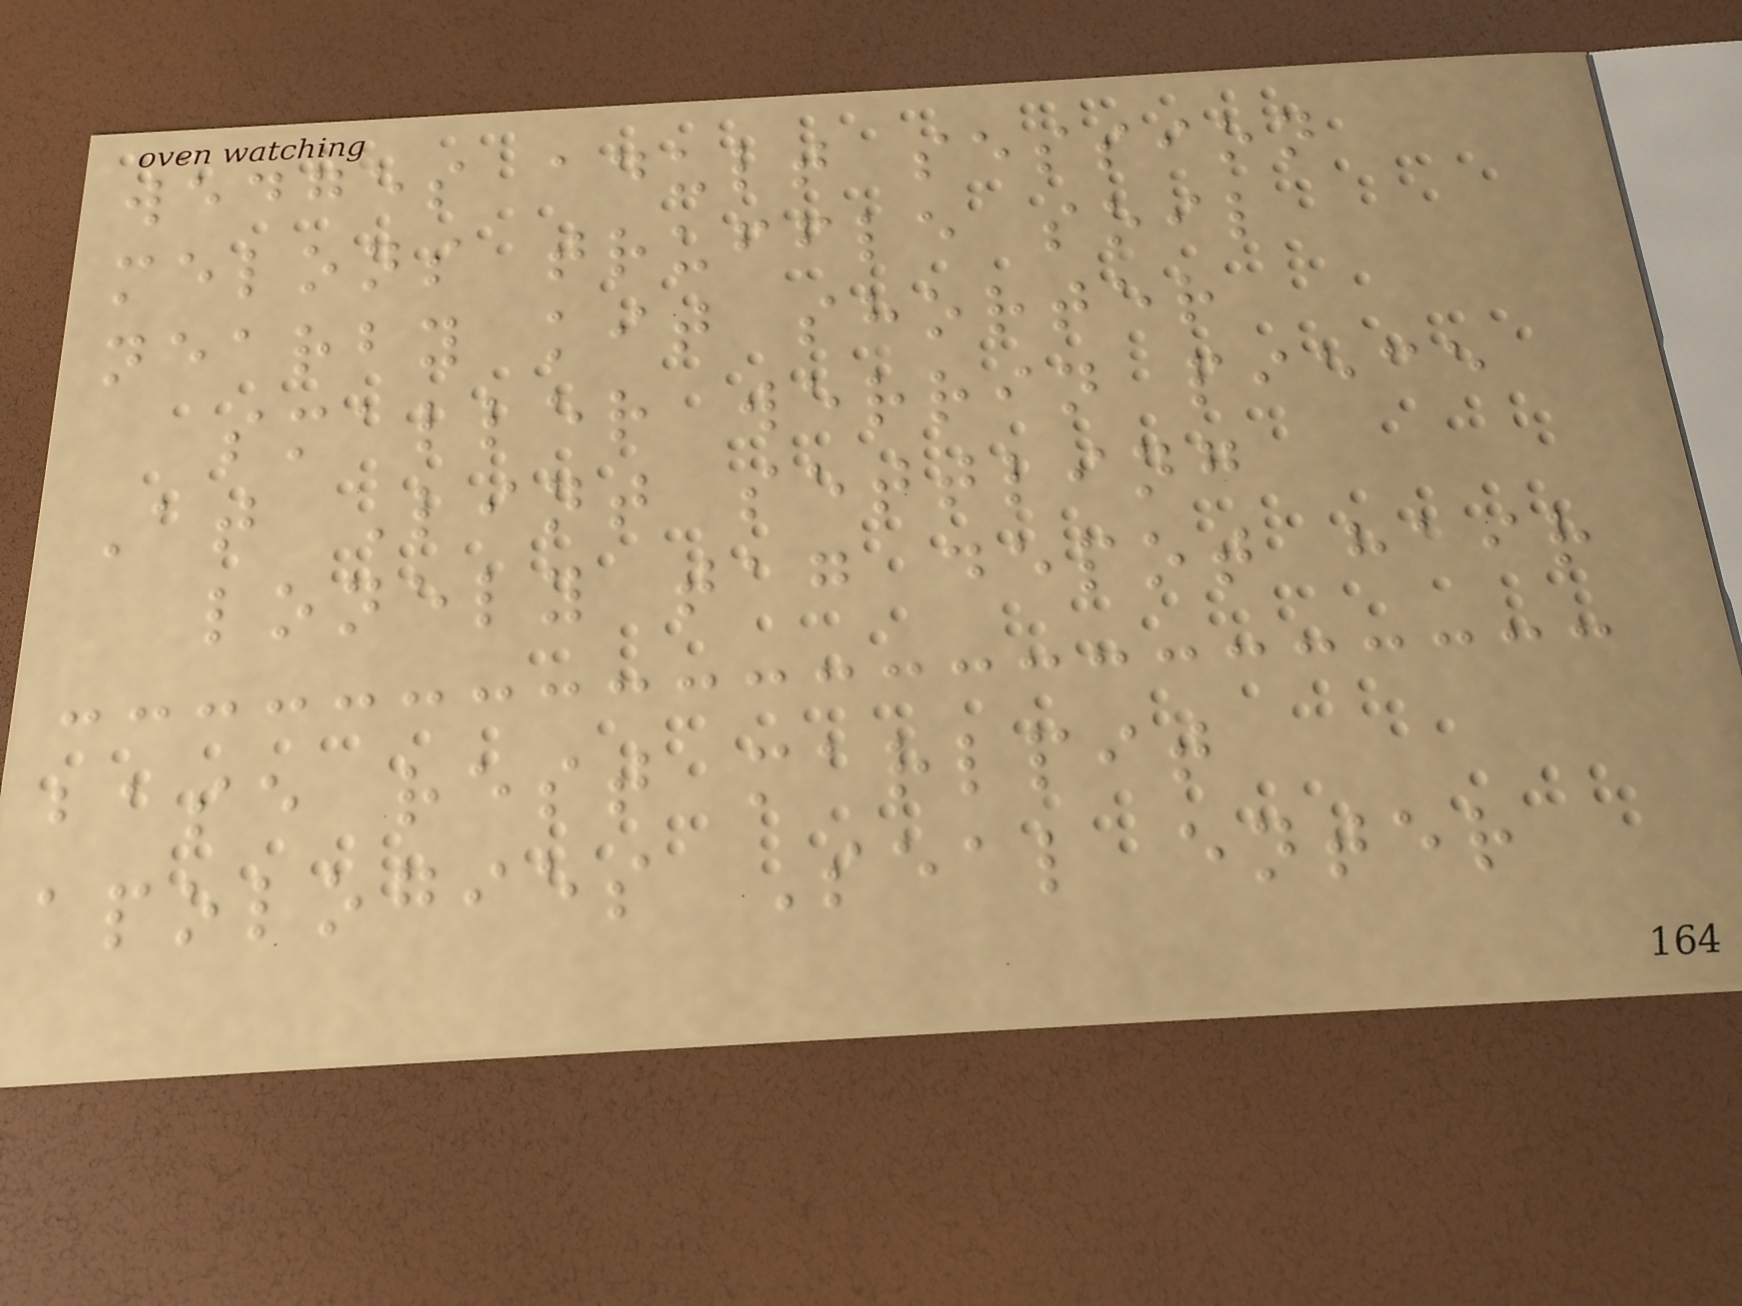wedges adult session
melons truffle soil
nearby kit shorter
smaller werrin piece
At Lint settling
lonely tag depot hair
base rest marlpit
apologies Seal enter
